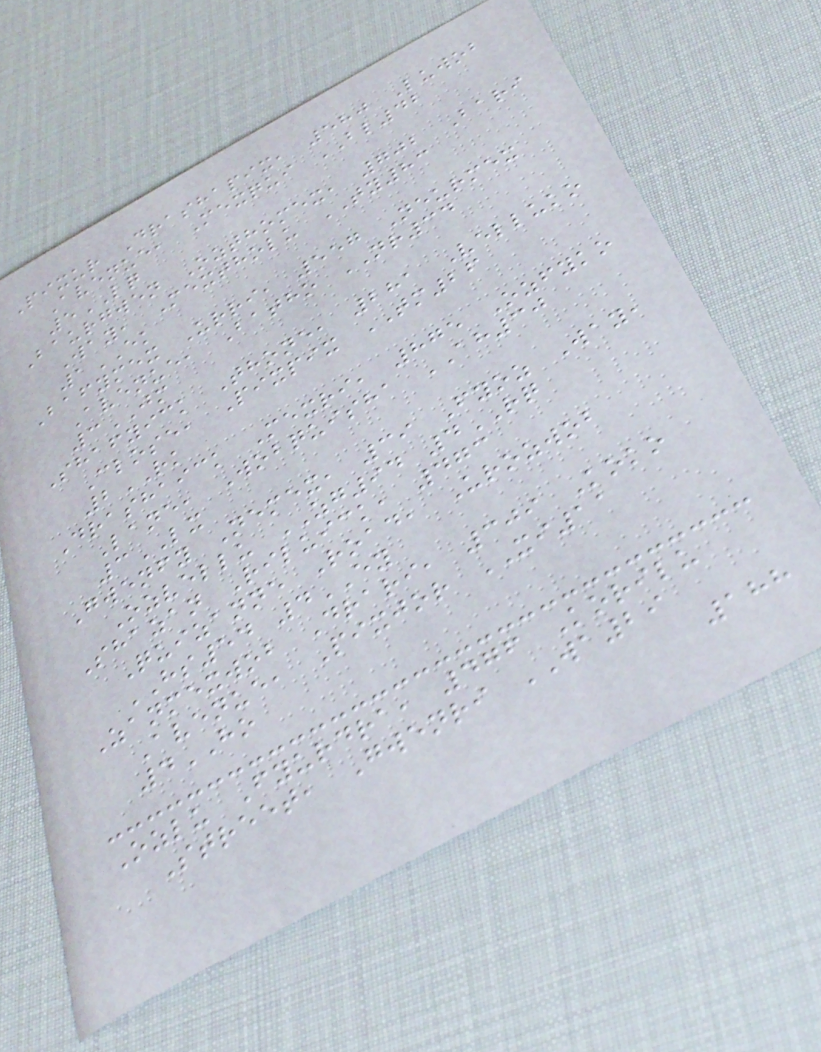Pixur Drashapix, 580 Luwob
Avenue, Mexqui BL42
5LQ
Baurgwen Ozthomex, 702 Bari
Way, Mextholu TY83
1EK
Bafymex Urri, 557 Neurmex
Avenue, Batho NR34
3JM
Shafyick Thone, 281 Velluko
Close, Pixpix TM26
2RK
Drashaick Mexri, 875 Ozfyko
Lane, Wobquisha AH30
3LX
Gwenfy Nemex, 39 Fyoz Way,
Ozvellu ZG94 4RQ
Shazan Riluick, 473
Quizanne Road, Urozwob
HS54 4EY
Zanmexwob Drari, 309 Koko
Avenue, Pixjor XI11
4HO
Ozlu Fyurdra, 476 Korilu
Street, Gwenri WA29
188
